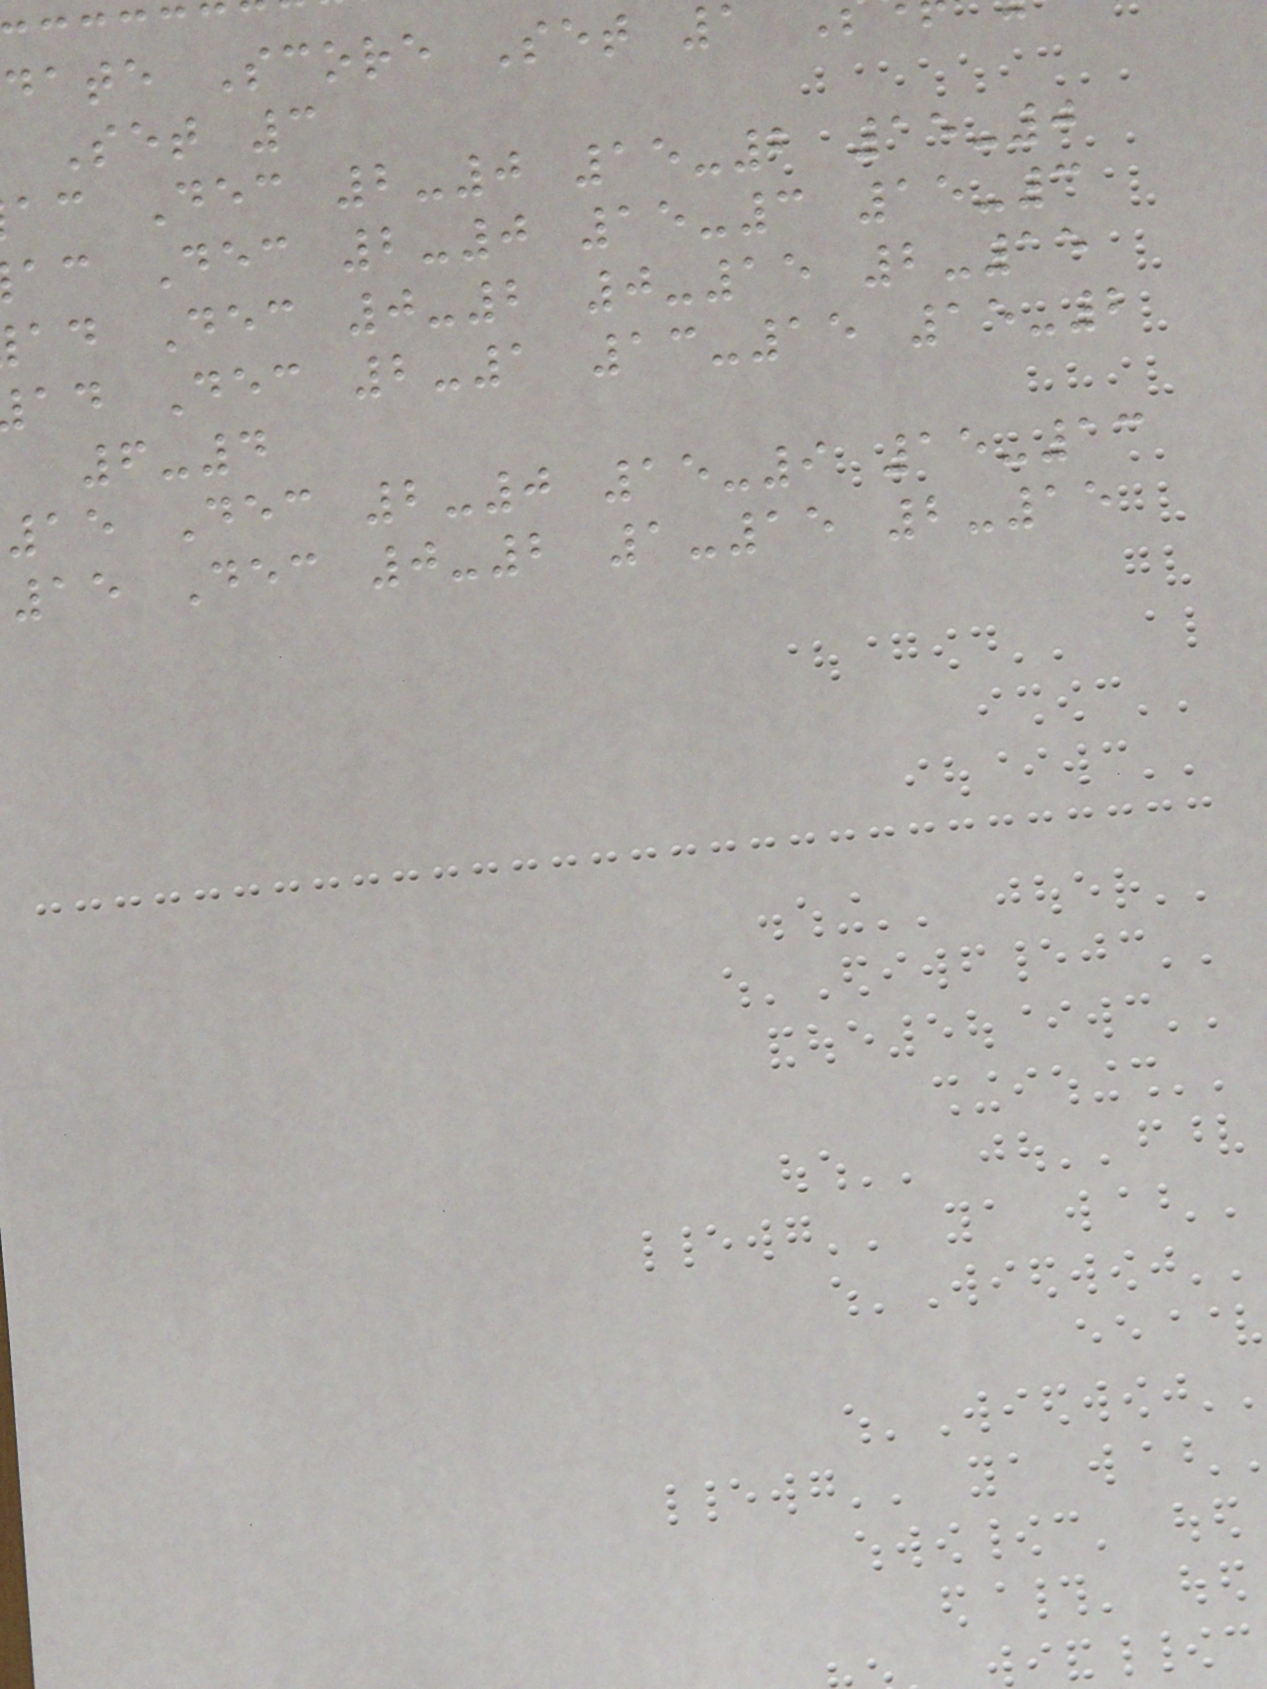date Score Set 1
Set 3
ac Dec 2-0 15-2 15-0
ac Dec 2-0 15-3 15-3
ad Dec 0-2 0-15 2-15
ad Dec 2-1 13-15 15-2
6-4
15 Dec 2-0 15-9 15-13
15 Dec 0-2 1-15 2-15
